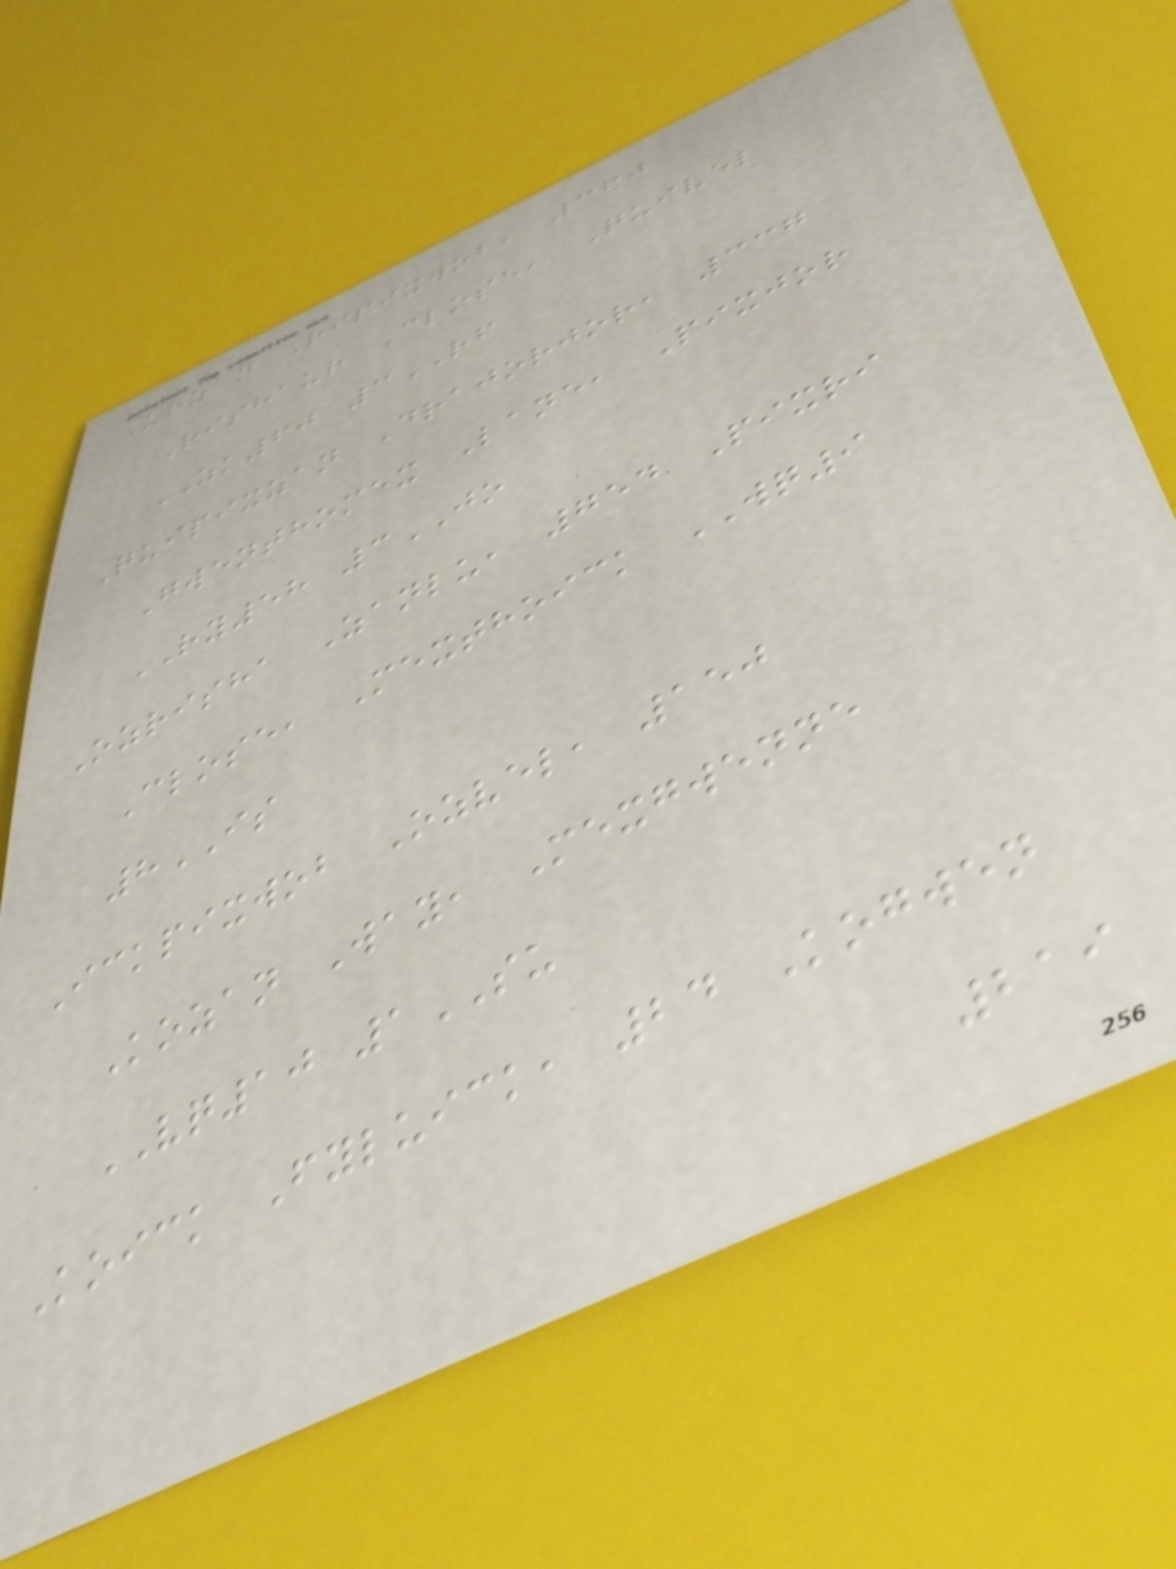Urzan Ripixwob, 360
Rishaur Close, Quivel
ZK60 3RF
Quipixzan Drajorjor, 337
Gwenthomex Lane, Pixjor
RY58 3JO
Ozrisha Zanlu, 754 Pixri
Close, Mexthoick WQ9
8IS
Ickpixwob Ozvel, 150
Kozan Way, Mexgwenne
VQ10 1SU
Koick Fyluick, 24 Kogwen
219
